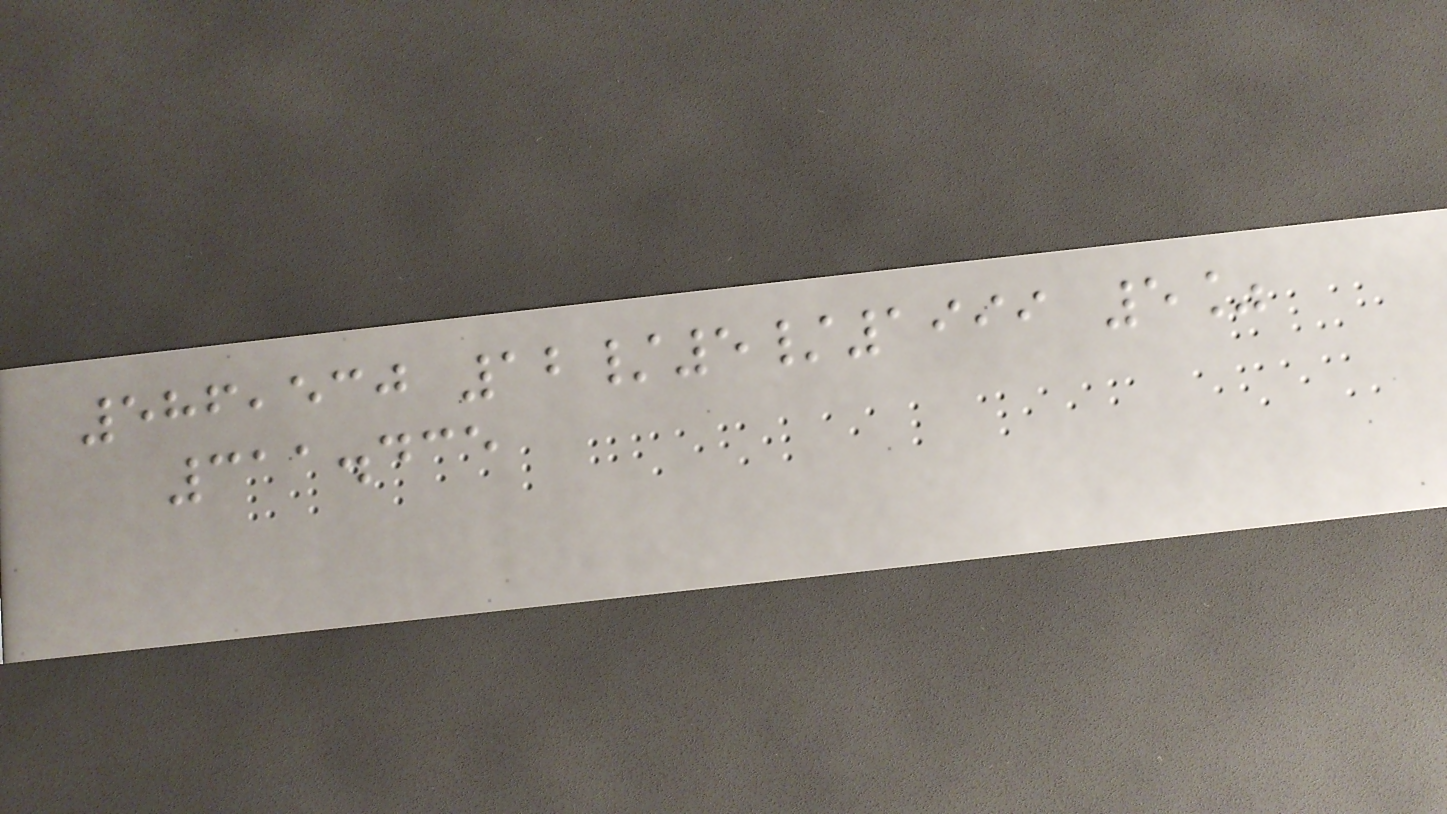586,530 12/5/1999 5%
311.435
